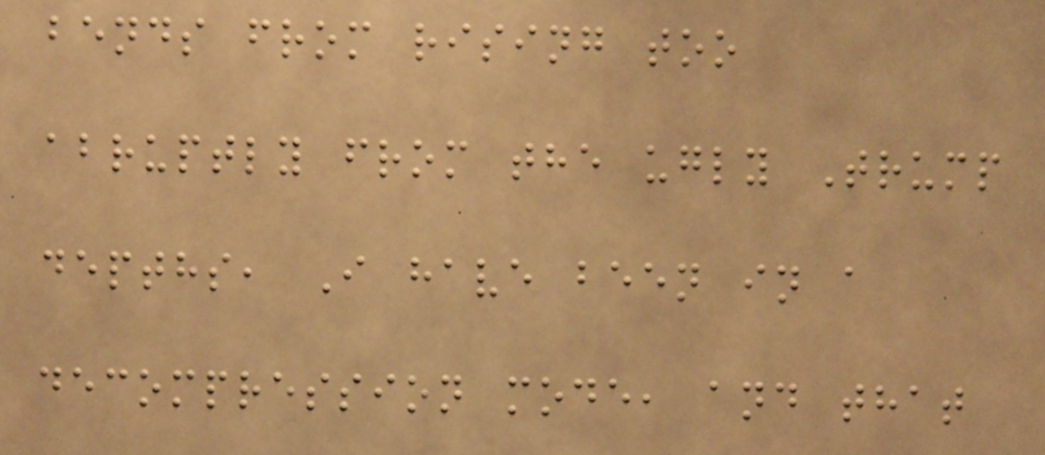bends from rising too
abruptly from the ugly Trump
depths, I have been in a
decompression mode, and that
